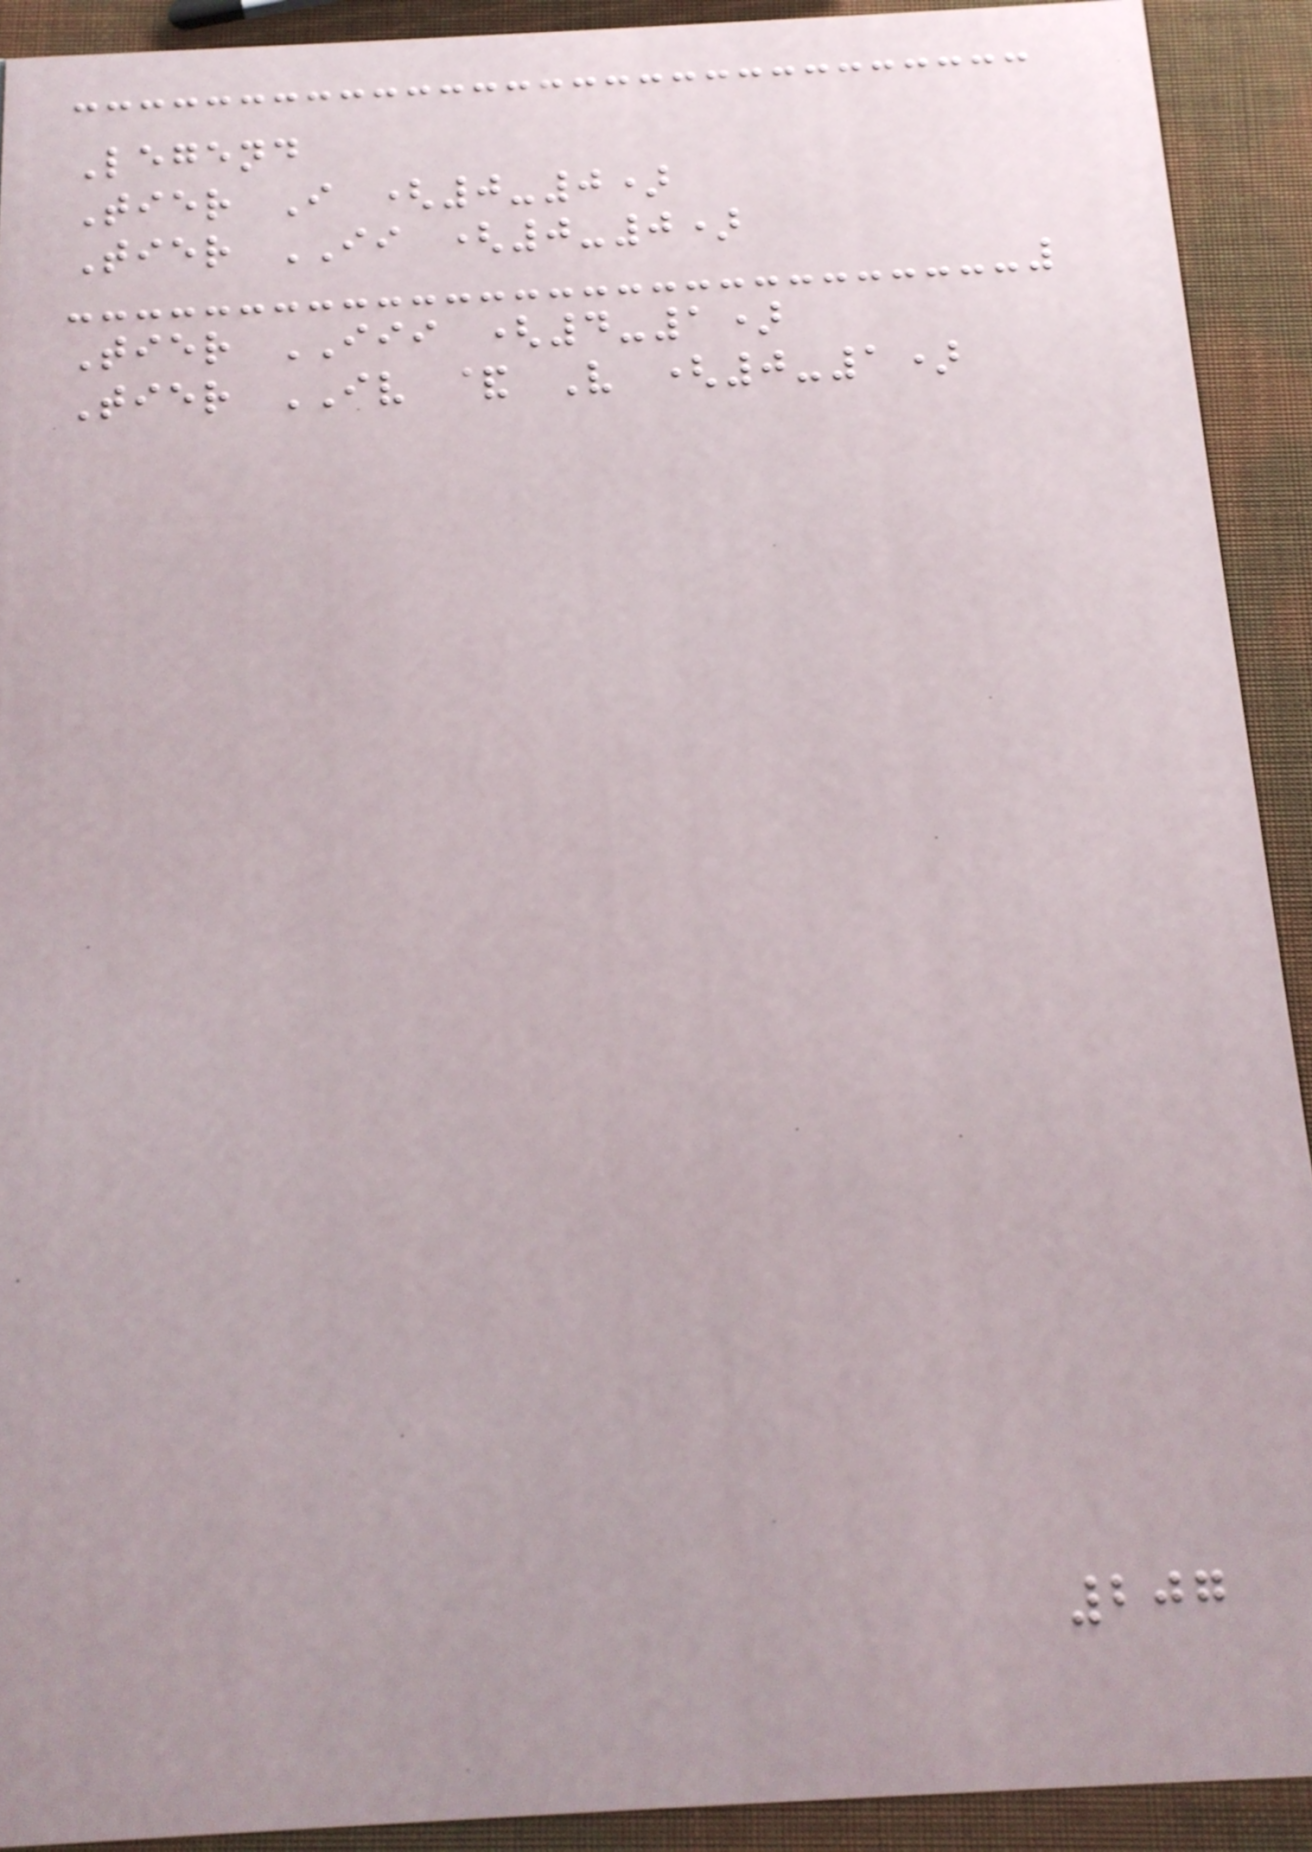Legend
Tier I (0-0)
Tier II (0-0)
Tier III (4-1)
Tier IV & V (0-1)
207
